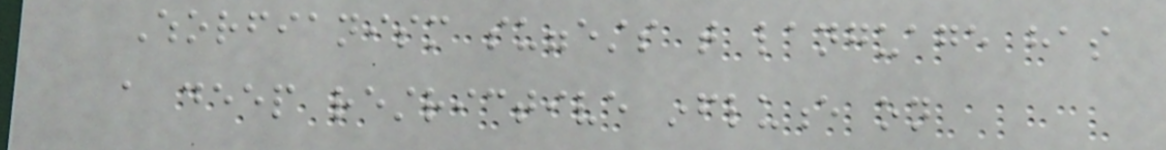Whorfianism suggests that language has
a deep restrictive influence on
